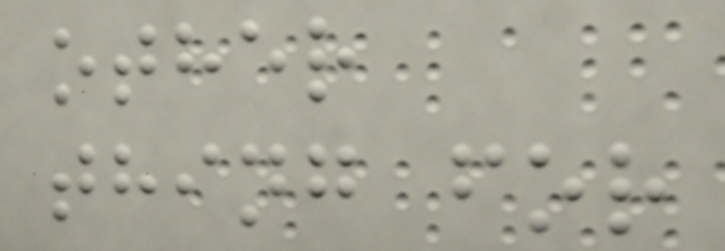other
thing for
